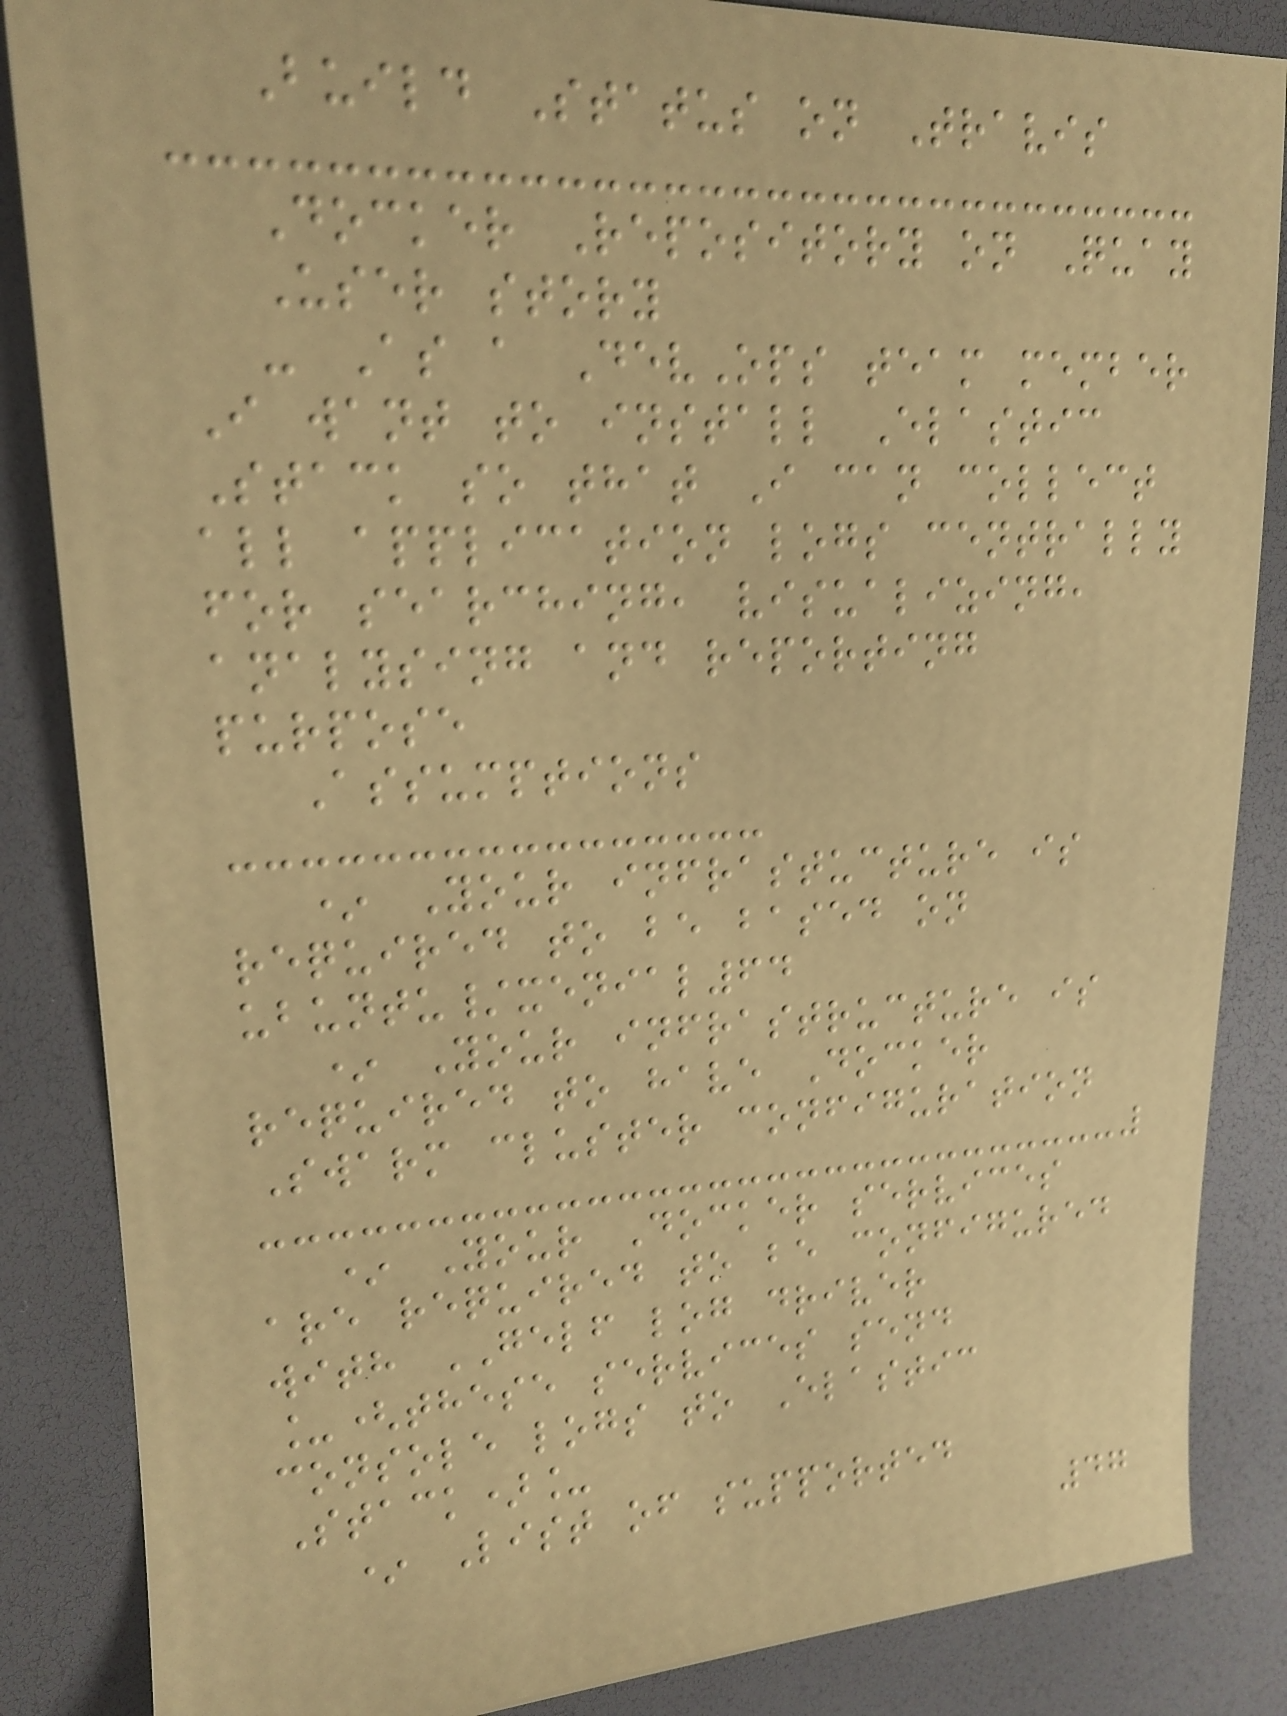Build Status on Travis
Docker Repository on Quay
User story
- As a DevOps team member
I want to install Elastic
Stack so that I can collect
all application logs centrally
for searching, visualizing,
analysing and reporting
purpose
Assumptions
* Your infrastucture is
required to be based on
ubuntu/xenial64
* Your infrastructure is
required to have Docker
Swarm cluster configuration
* Your Docker services
are required to be configured
with GELF log driver
_(these services send
console logs to Elastic
Stack)_
* List of supported
47
